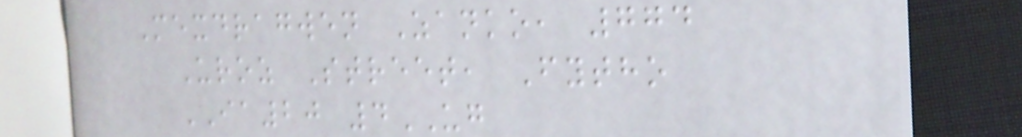Mexdragwen Zanko, 774
Uroz Street, Fytho
IA20 4UG
